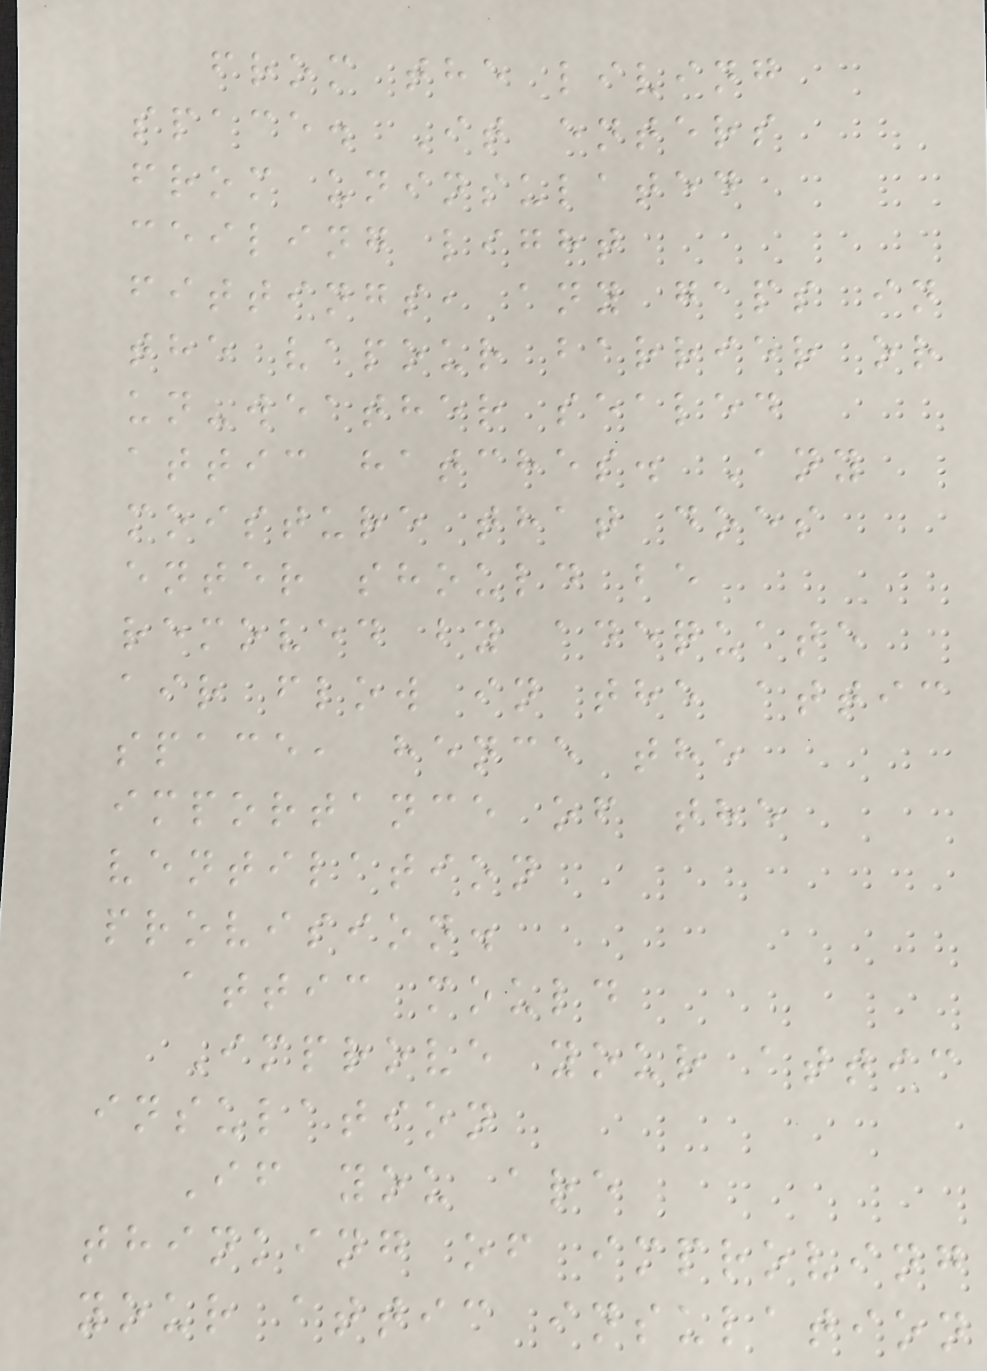from the living
space. It enters
from uninsulated
ceiling light
fittings, any gaps in
the vapour barrier or
un-weather sealed
attic hatches. Any
moisture that does
enter should be
removed by adequate
air flow in the attic
space, hence the
importance of the
ventilation
provision.
attic mould
Improve your attic
insulation
If you are
thinking of improving
your attic insulation
